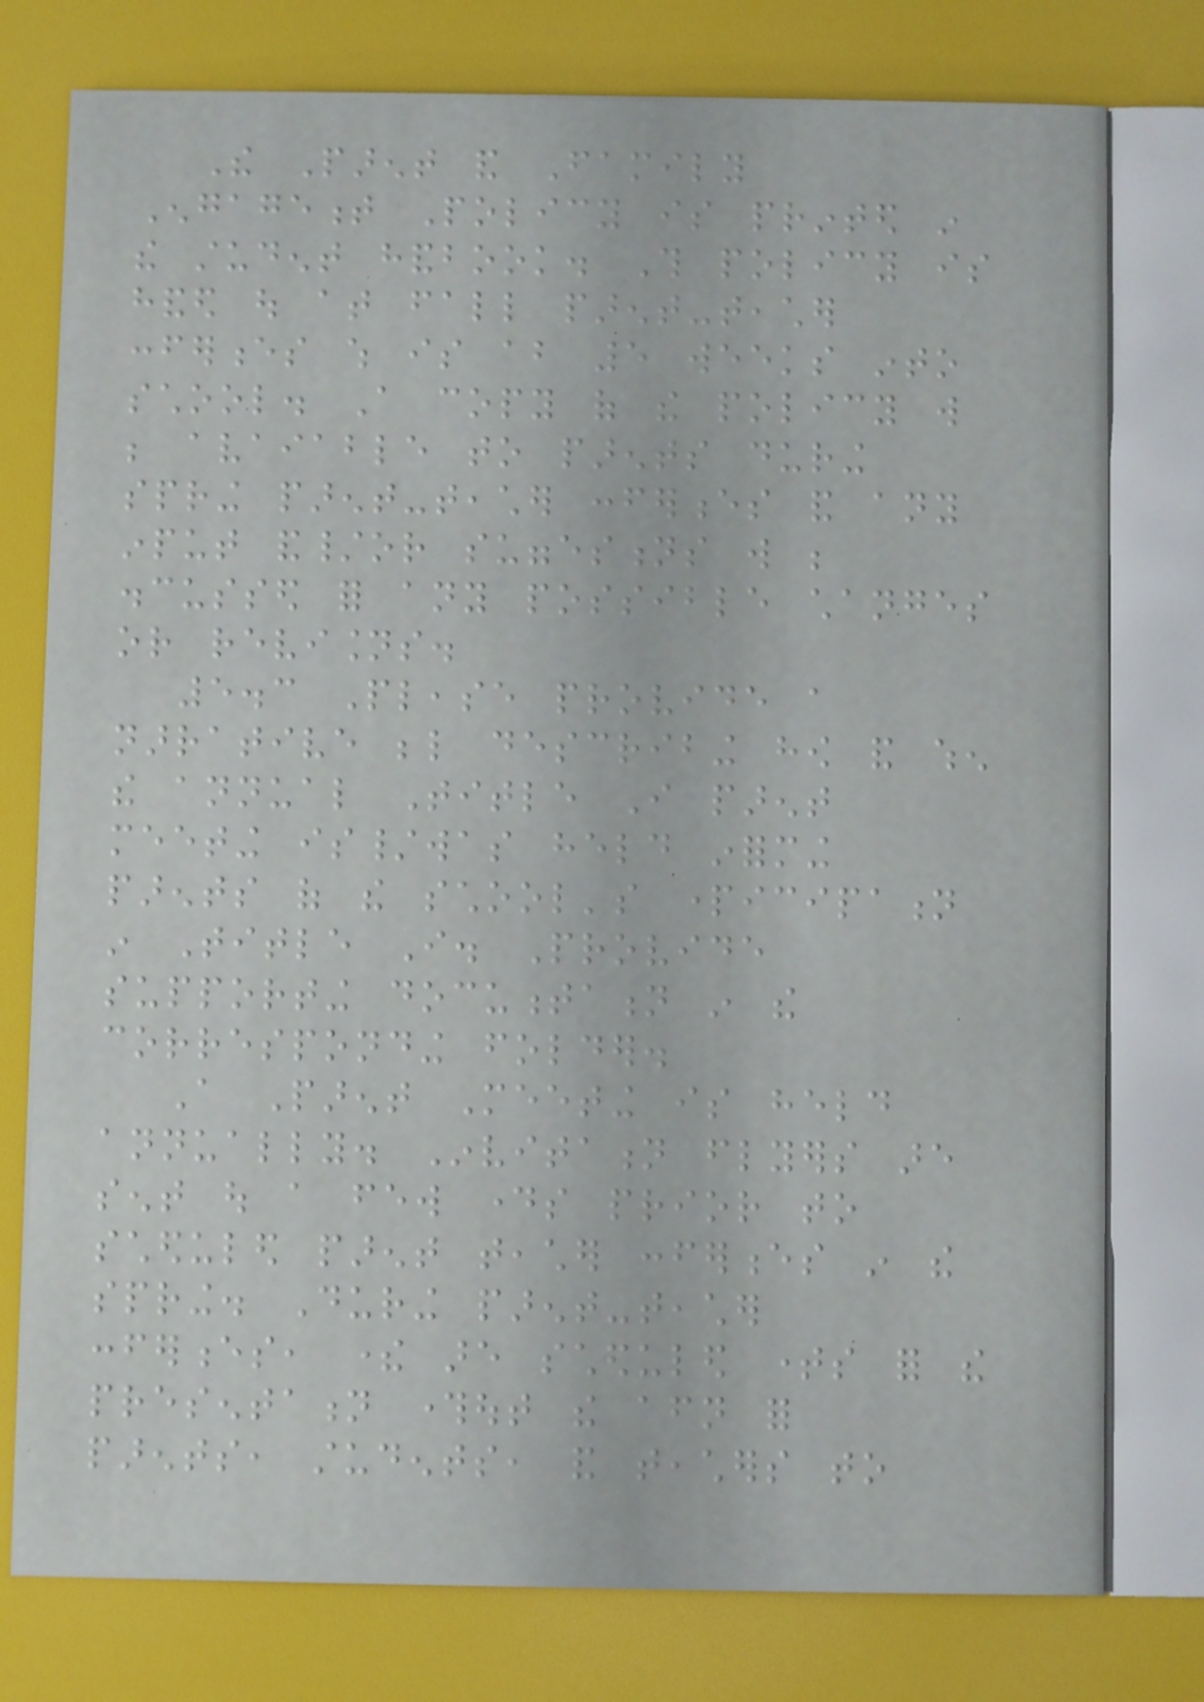The Parent and Family
Engagement Policy is printed in
the student handbook. This policy is
handed out at fall parent-teacher
conferences which is about 5 weeks into
school. A copy of the policy will
be avaiable to parents during
spring parent-teacher conferences and any
input and/or suggestions will be
discussed for any possible changes
or revisions.
5.3 Please provide a
narrative below describing how and when
the annual Title I parent
meeting is/was held informing
parents of the school's participation
in Title I. Provide
supporting documentation in the
corresponding folder.
A Parent Meeting is held
annually. Invitation flyers are
sent out a few days prior to
scheduled parent teacher conferences in the
spring. During parent-teacher
conferences, there are scheduled times for the
presentation throughout the afternoon for
parents, students, and teachers to
